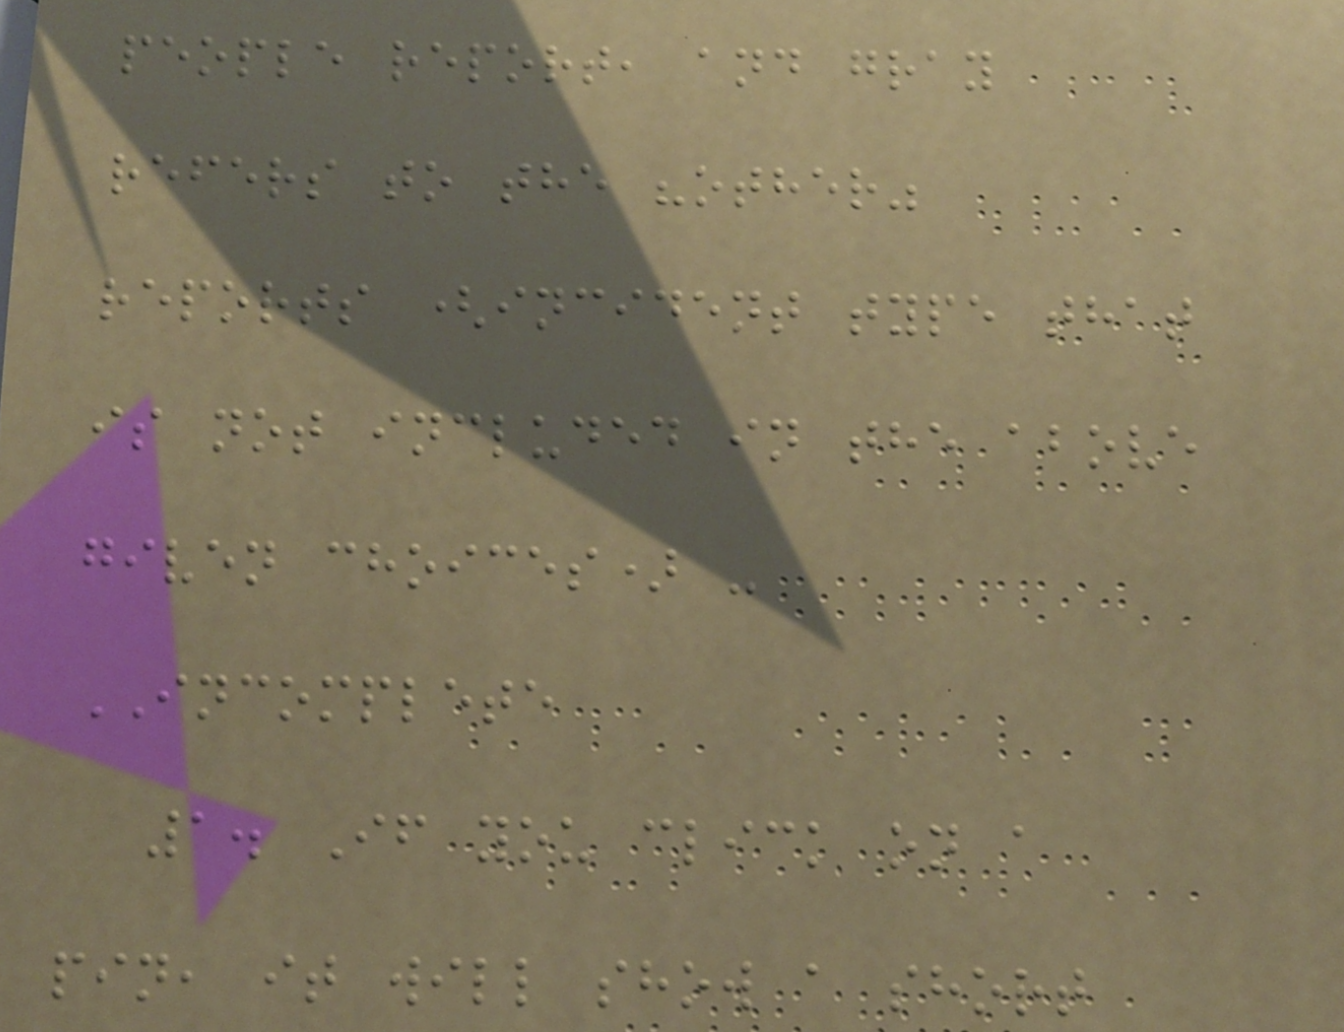people report, and gray
refers to the "other"
reports (incident type that
is not included in the above
given choices) -
INCOMPLETE
1. If you click on a
pin, it will show a short
